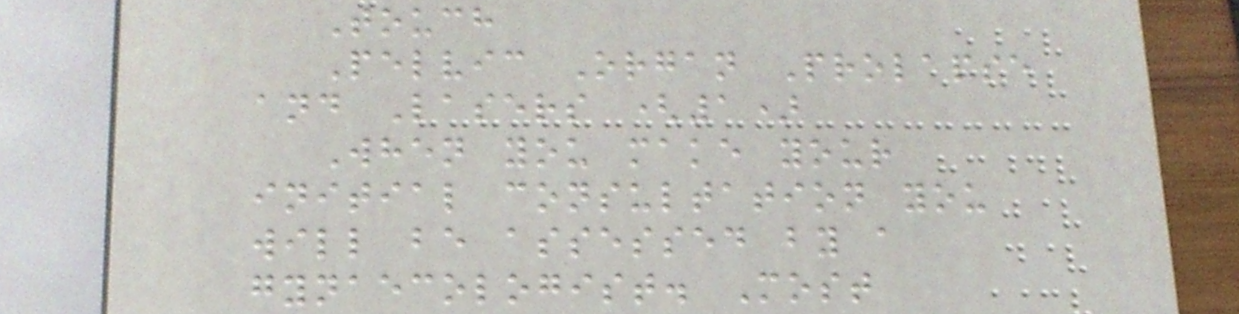Touch
Pelvic Organ Prolapse
and Lasers (1)
When you make your
initial consultation you
will be assessed by a
gynaecologist. Most
